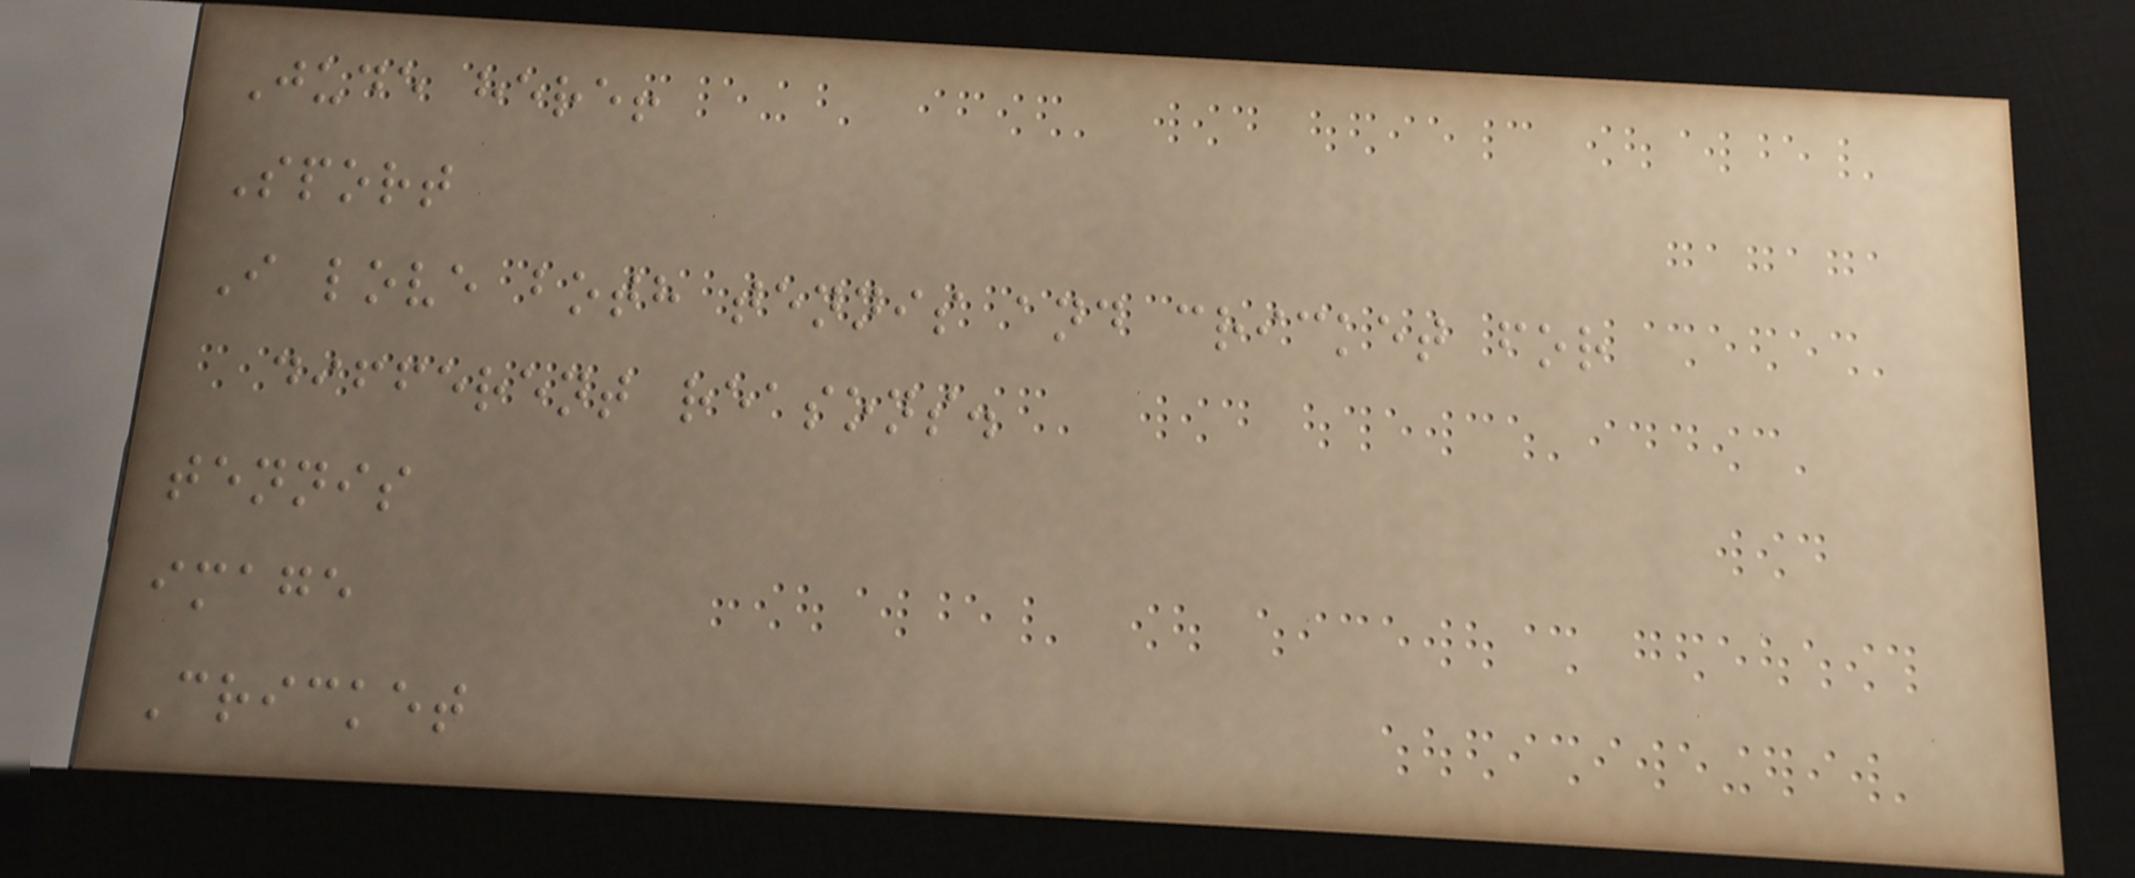Jude here!
Sport
I love both tennis and cricket for
different reasons.
tennis
image
Cricket
